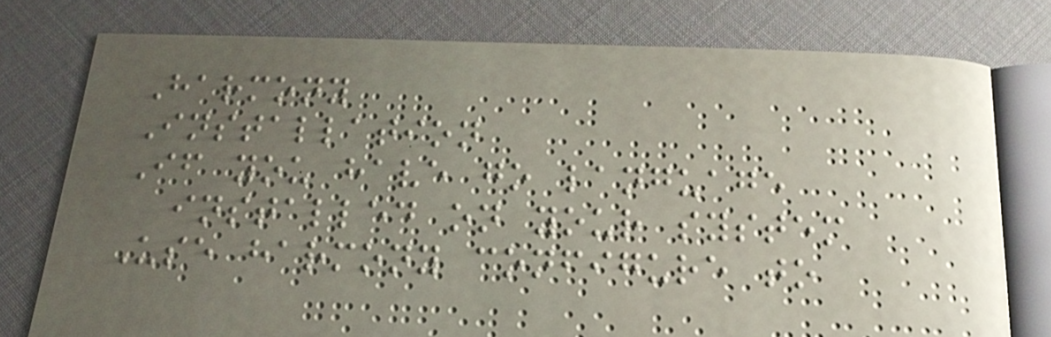Harmony
Installation
If you have go language
installed on your system
Use harmony configure to
